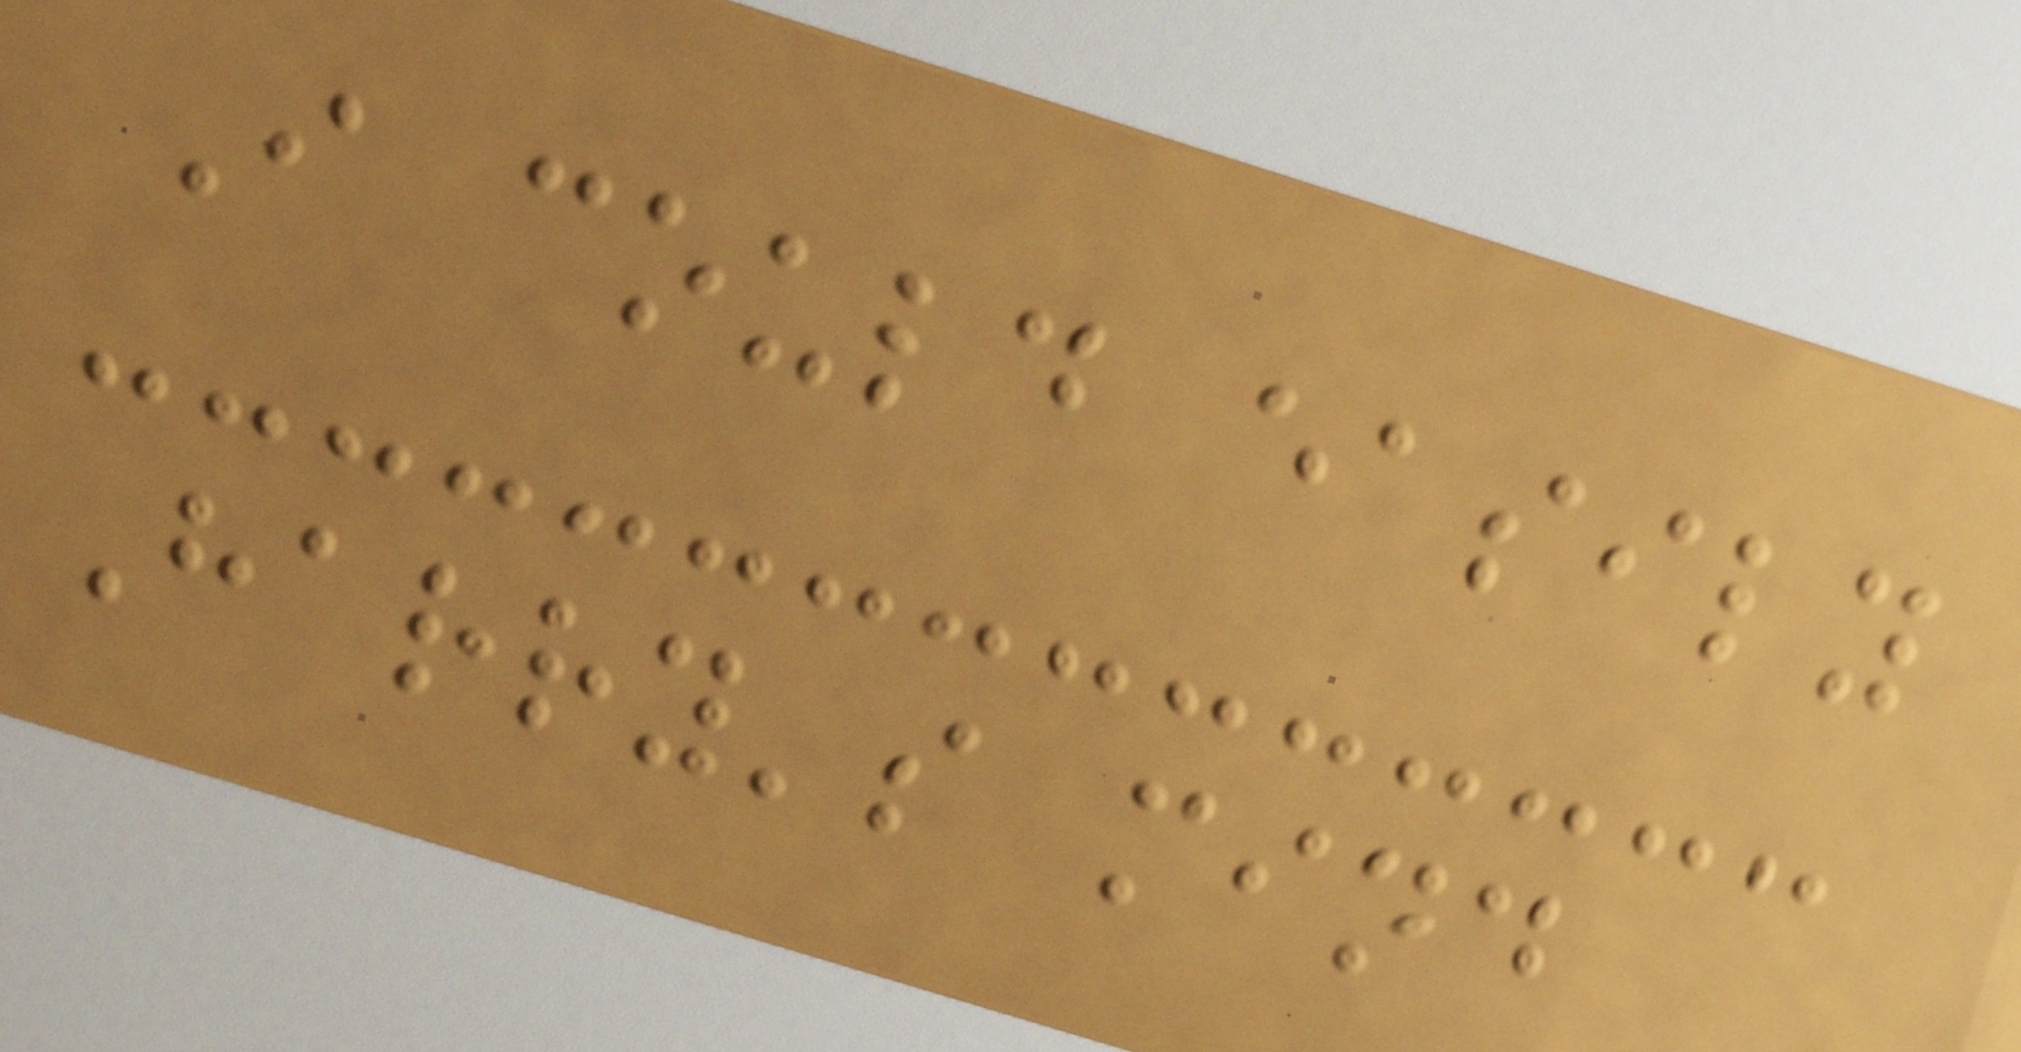I could easily
Harry's mind
